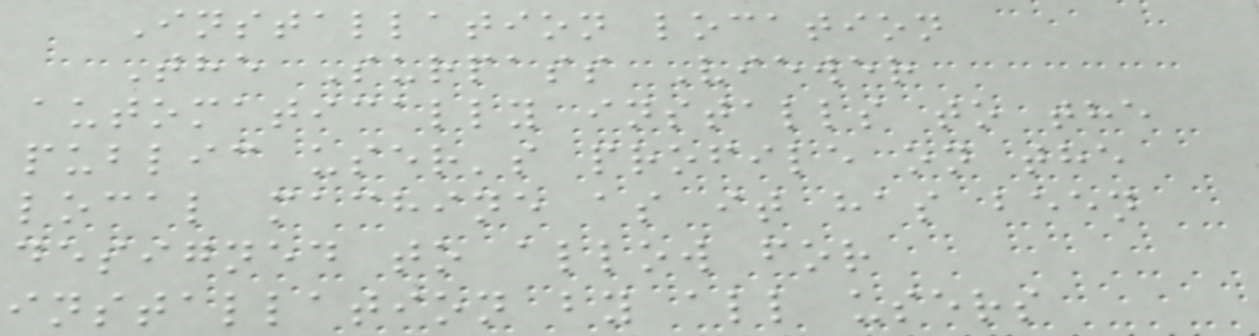Installation location
The Surpass Viewer
automatically installs to the
public user's profile on the
local machine as it has been
designed to allow for
installation by all users
